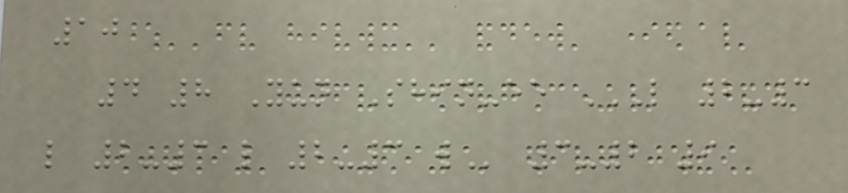10
4 8 Yun Shin-ee L 2-3
L 2-3 L 2-3 W 3-2 9
